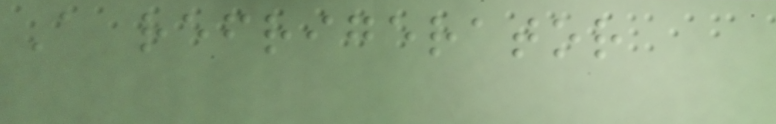A refrigerator
